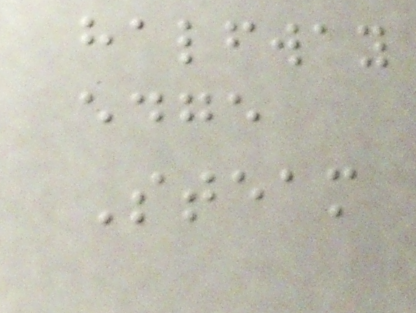halfway
edge
Steam
